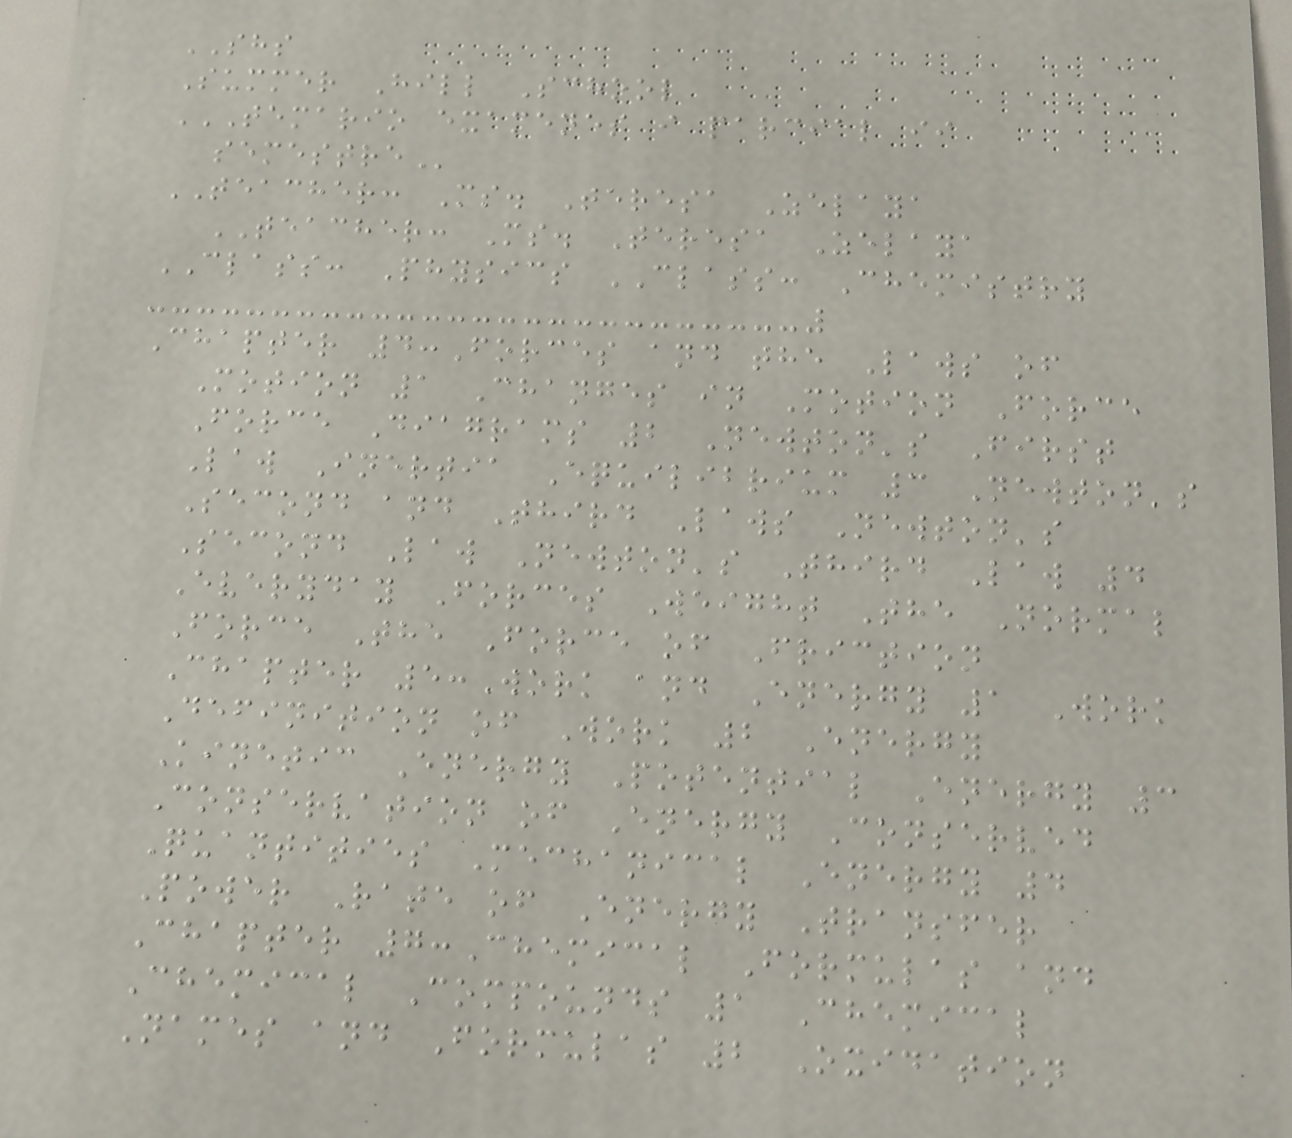SHS
Summer Hill School
TEMARIO EXAMENES I PARCIAL II
SEMESTRE
TEACHER: Ms. Teresa Zelaya
TEACHER: Ms. Teresa Zelaya
CLASS: Physics CLASS: Chemistry
Chapter 4:Forces and the Laws of
Motion 1 Changes in Motion Force
Force Diagrams 2 Newton's First
Law Inertia Equilibrium 3 Newton's
Second and Third Laws Newton's
Second Law Newton's Third Law 4
Everyday Forces Weight The Normal
Force The Force of Friction
Chapter 5:Work and Energy 1 Work
Definition of Work 2 Energy
Kinetic Energy Potential Energy 3
Conservation of Energy Conserved
Quantities Mechanical Energy 4
Power Rate of Energy Transfer
Chapter 7:Chemical Formulas and
Chemical Compounds 1 Chemical
Names and Formulas 2 Oxidation
